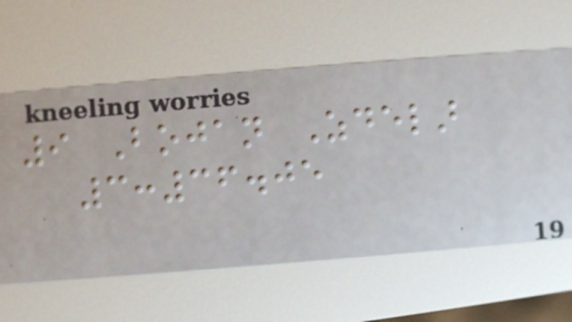9 Bojan Zdelar
3:36.05
